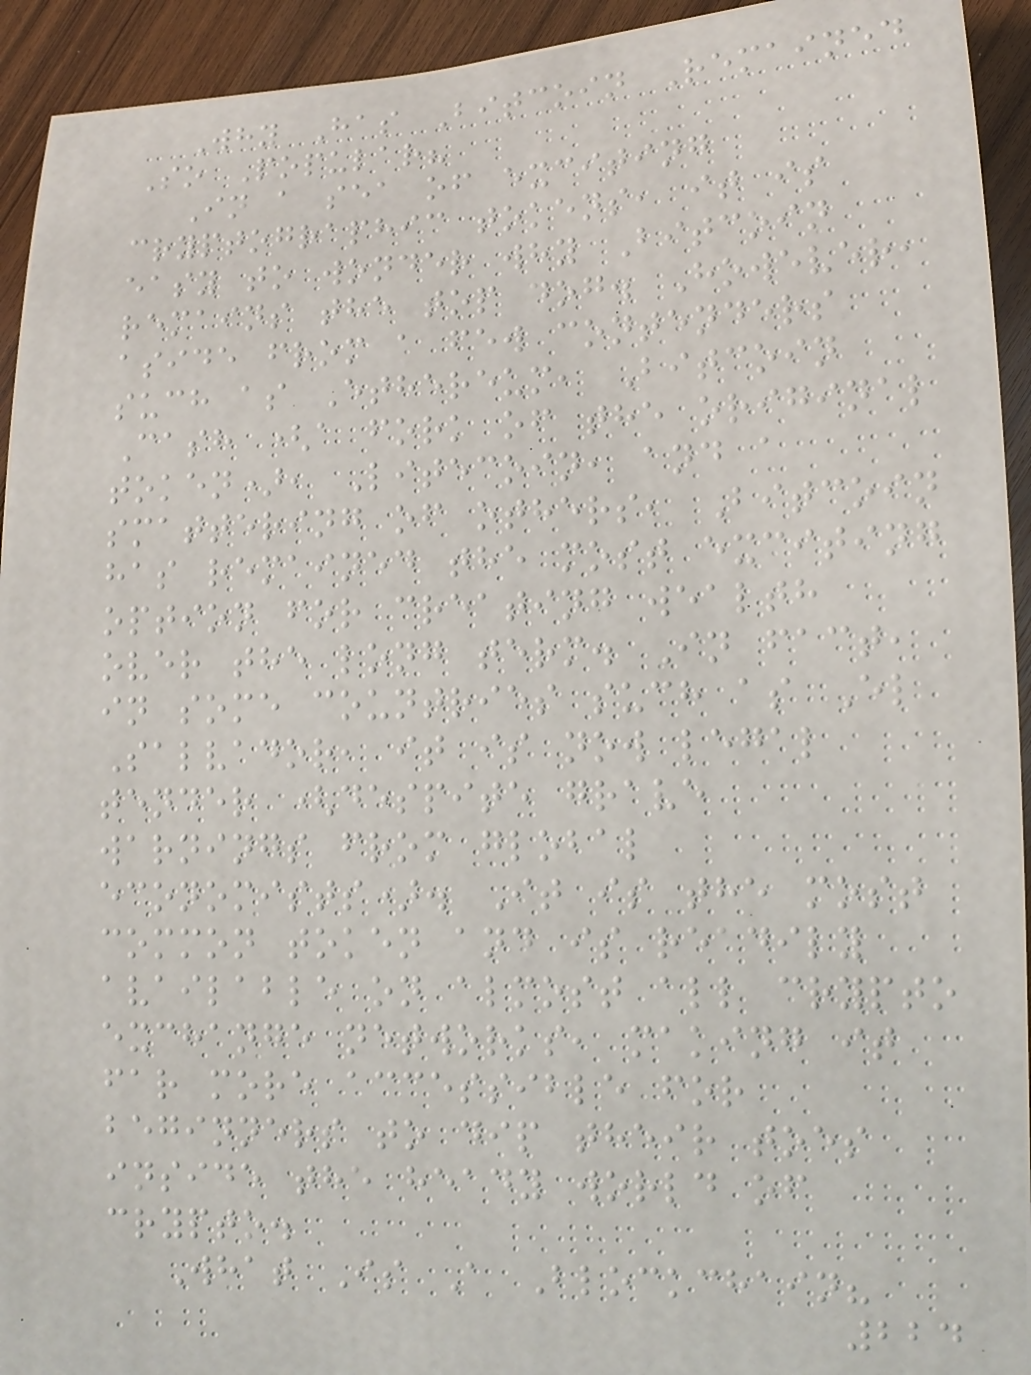Why Has Bitcoin Remained
So Popular?
In a sea of exciting
cryptographic tokens, it is
easy to wonder why Bitcoin
remains the top dog. However,
aside from a few contenders
such as Ethereum, Bitcoin
Cash (a fork of the original
token), Litecoin, and a
smattering of others, Bitcoin
has remained the most exciting
option for creating wealth
over the long term. In fact,
in some countries such as El
Salvador, it is now legal
tender (despite grave
warnings from global
economists). It is the most
common token and is readily
available on almost all crypto
exchange networks, making it
far more accessible for
beginners to dip their toes
inside the heady world of
crypto.
What Is A Blockchain?
224
